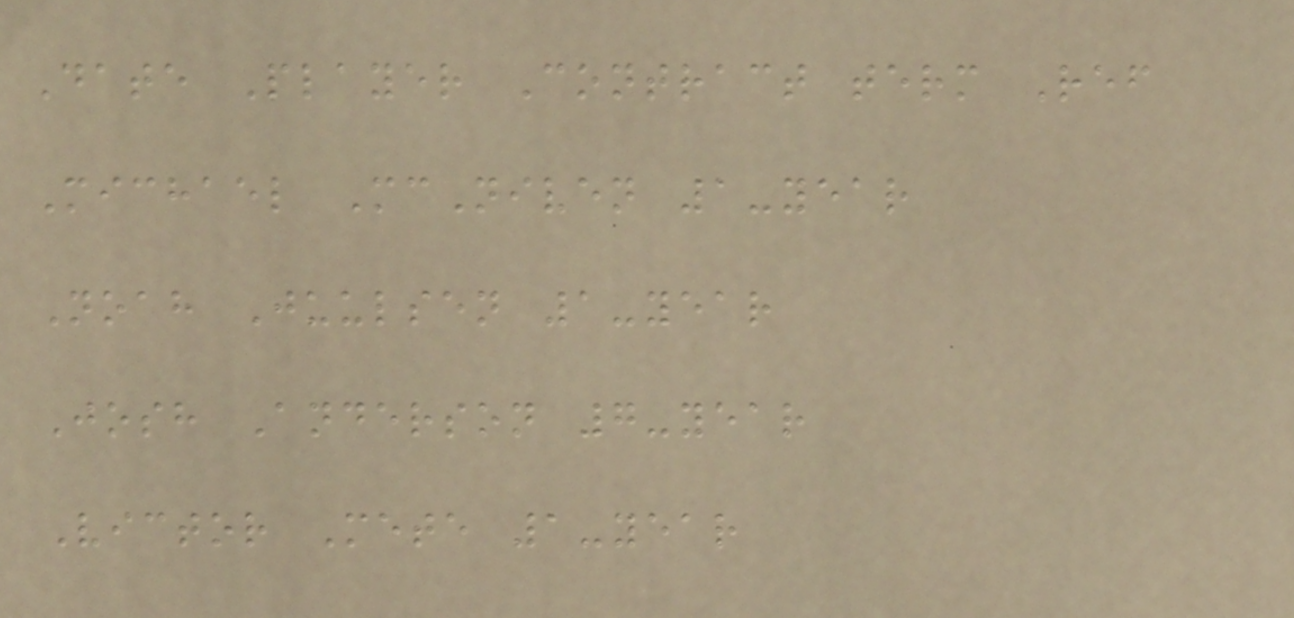Date Player Contract term Ref
Michael McNiven 1-year
Noah Juulsen 1-year
Josh Anderson 7-year
Victor Mete 1-year
